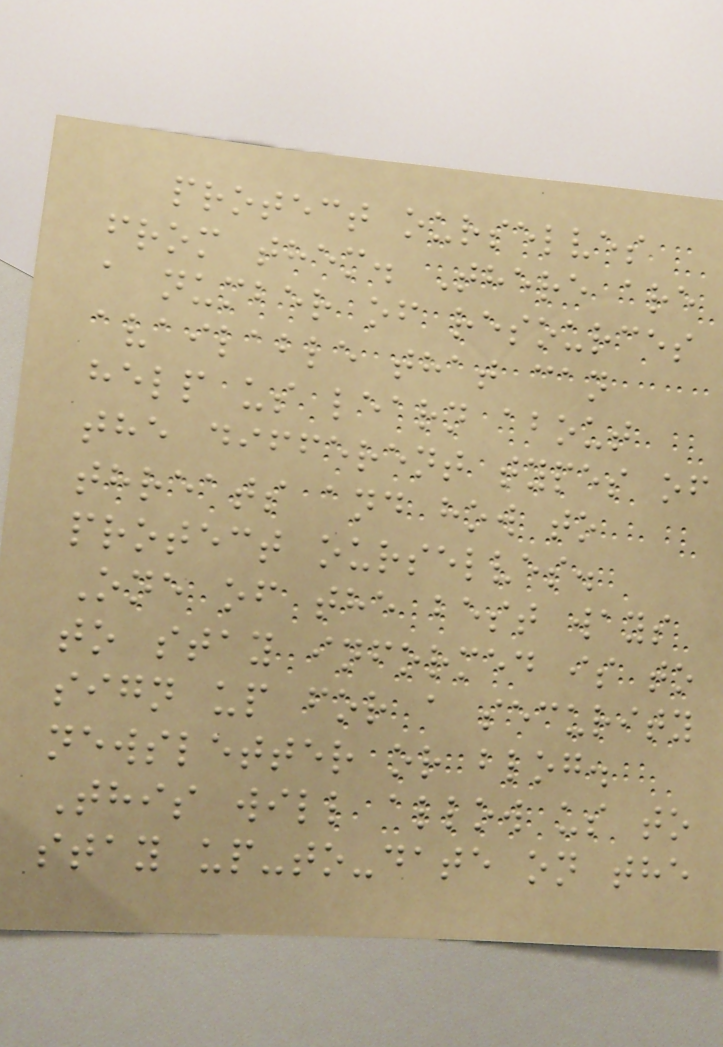protect ourselves
from them. There are
a number of resources
available that can
help us learn about
the different types of
threats and how to
protect ourselves.
One of the best ways
to stay informed is to
sign up for a security
newsletter or blog.
This will allow us to
stay up-to-date on the
